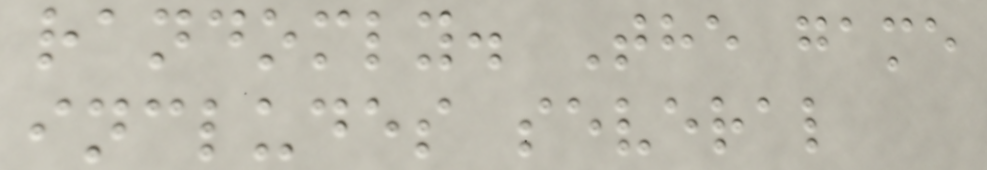randomly. The game
includes several
